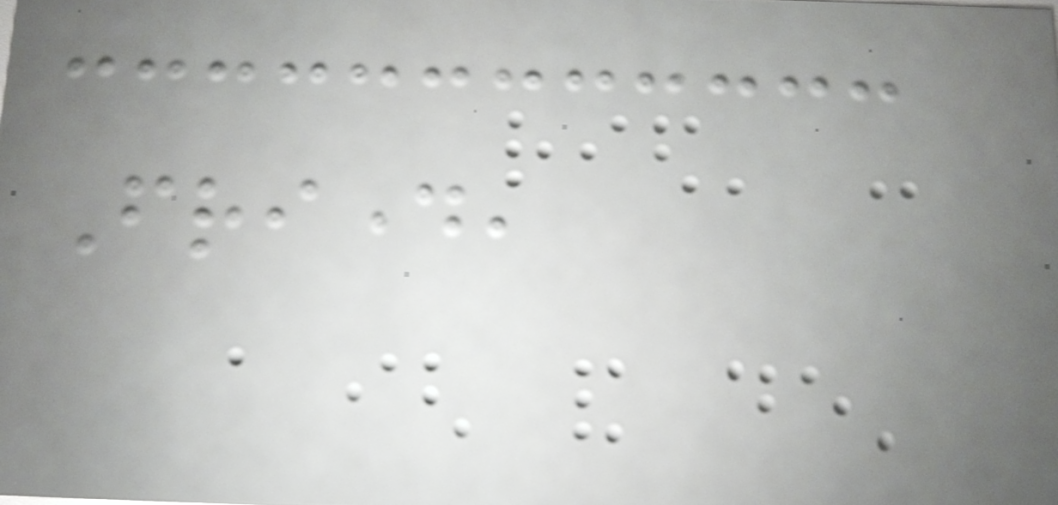Friday,
